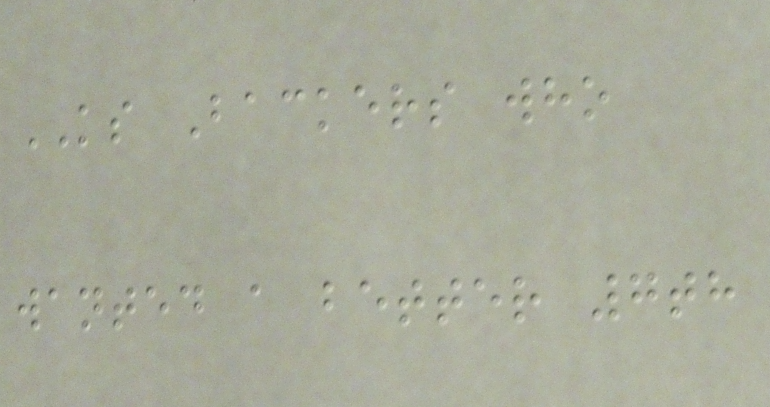KS Backers who
wanted a better 7th
